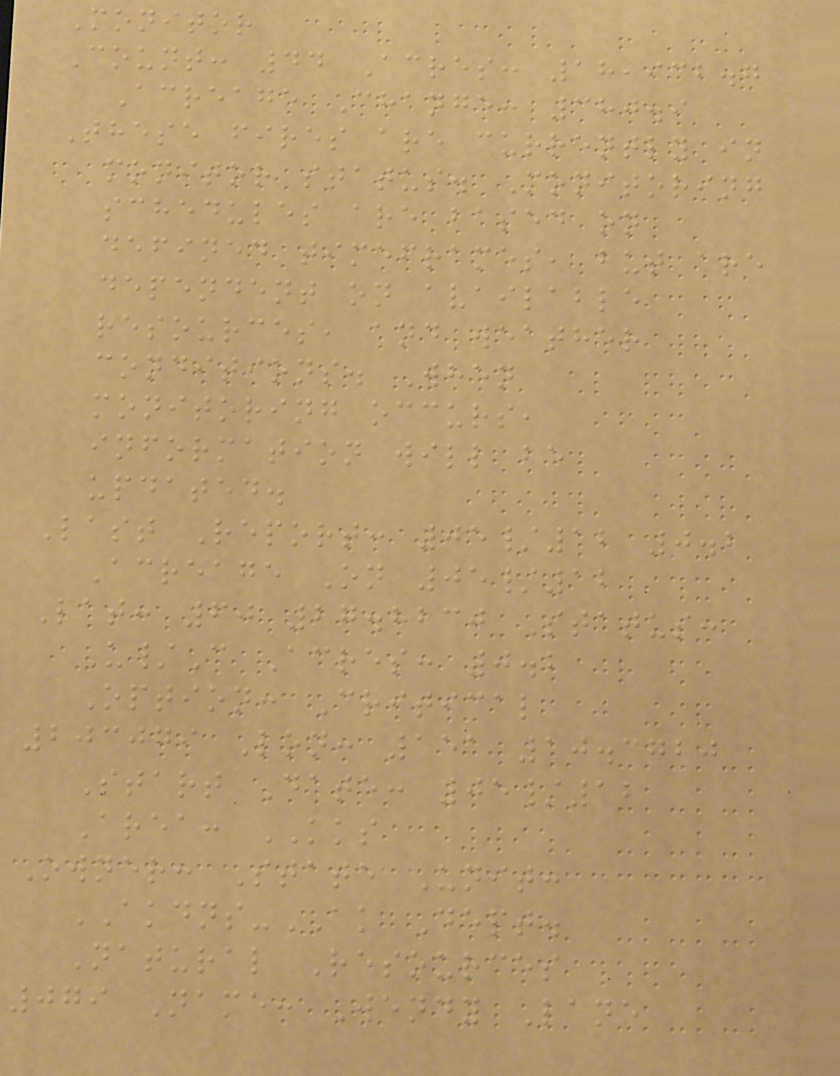Monitor
Count: 44 Acres: 18,932.7
Acreage Change: 380.9
These fires are currently in
monitor status. Monitoring
schedules are based on
defined timeframes, but are
dependent on available
resources, and weather
conditions. When
monitoring occurs,
information will be
updated.
Last Report: 05/12 0.2
Acreage On 05/12
Lat: 60 27.8230 Status:
U/C Acres: 0.2
Option: Critical
203079 Lon: 151 10.3720
Start Date: 05/12
Area: KKS
Owner: State Unit:
AKDNS-AK Dept.
Natural Resources
079 Name: Wendy Lane
